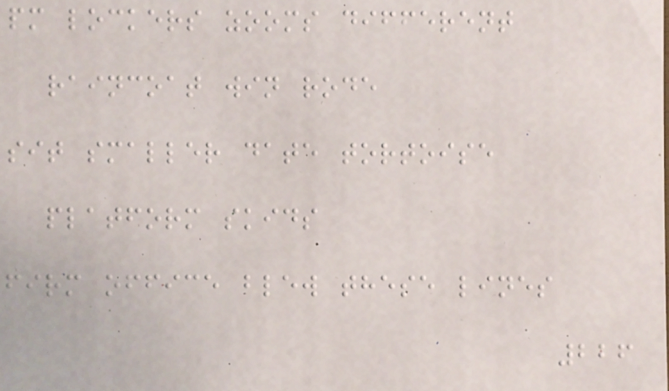pm lockers zooms different
raincoat win rode
sit smaller date tortoise
platform skids
firm office blew these lines
226
